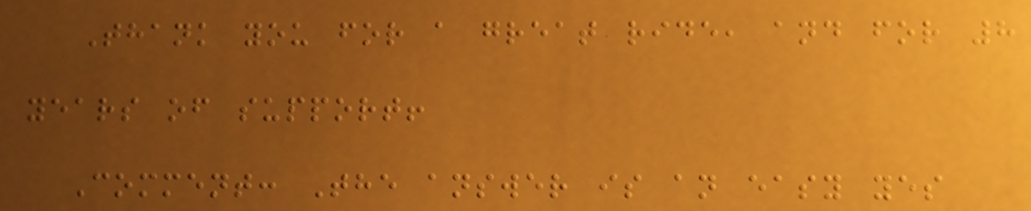Thank you for a great ride, and for 8
years of support!
Comment: The answer is an easy yes
